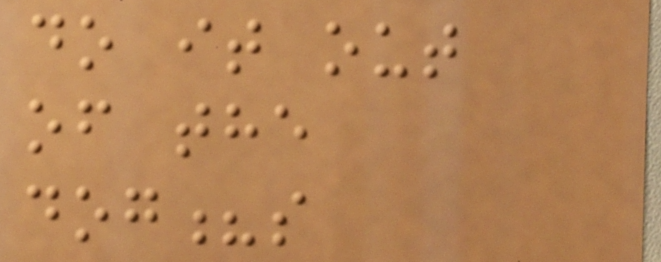do it out
of the
dog?s
